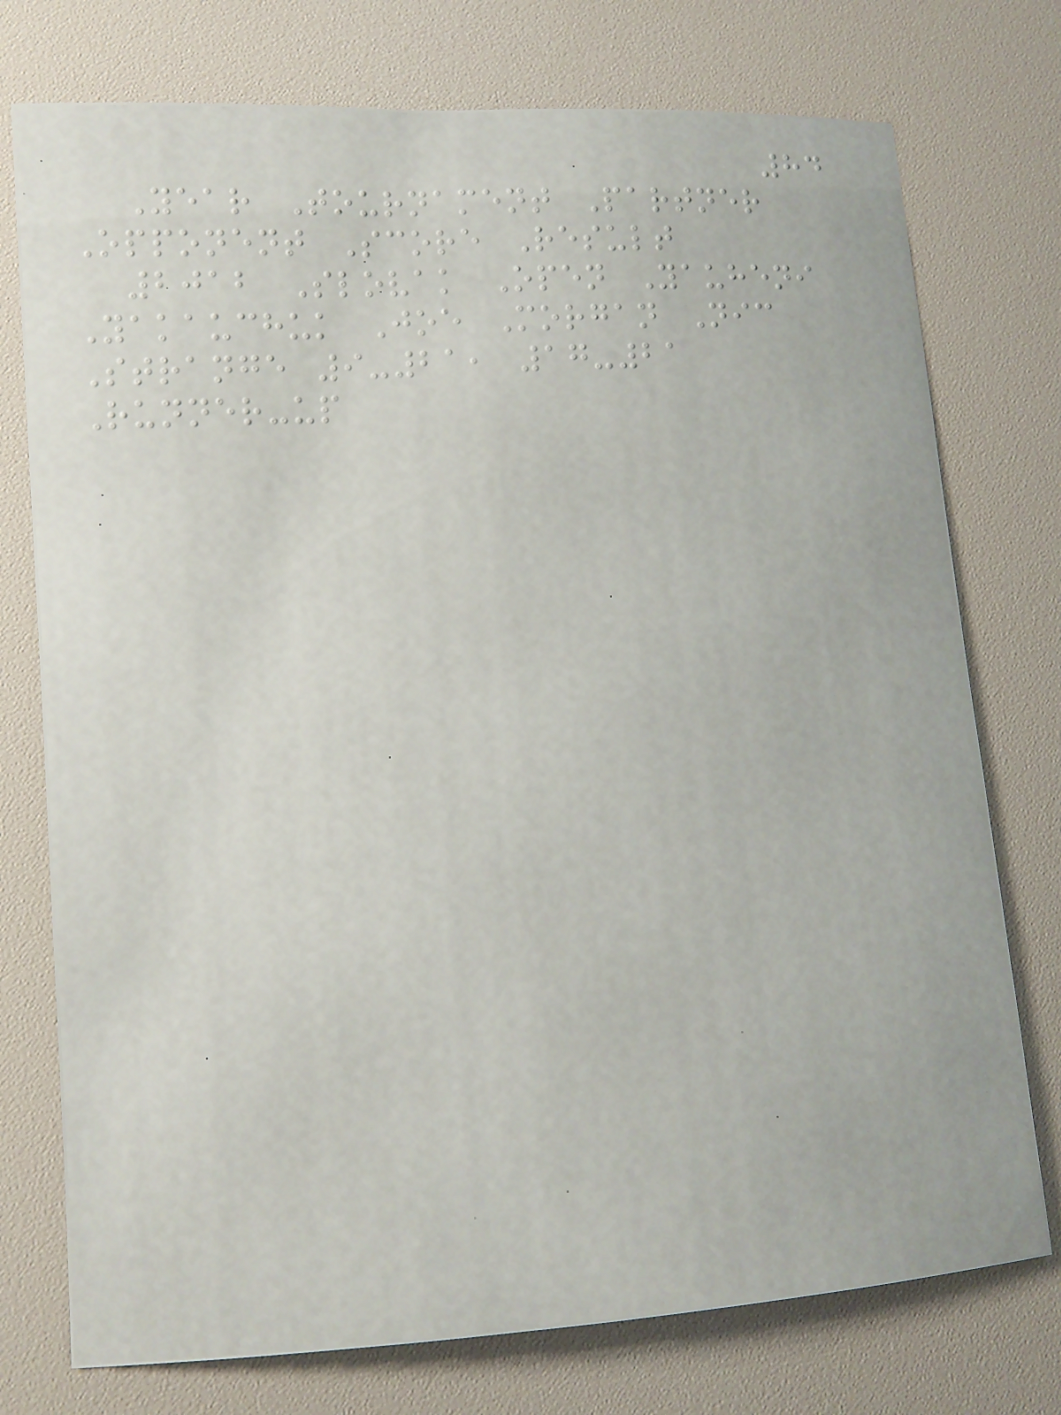84
Year Tournament Partner
Opponent Score Result
2012 Slovak Open Yauheni
Yakauchuk Joe Morgan Nic
Strange 9-21, 17-21
Runner-up
